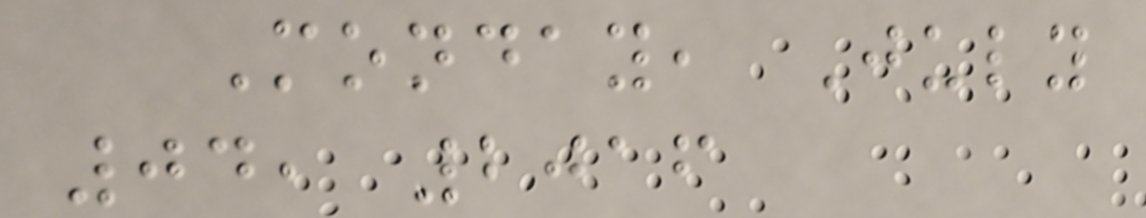Monday, July
04, 2016
